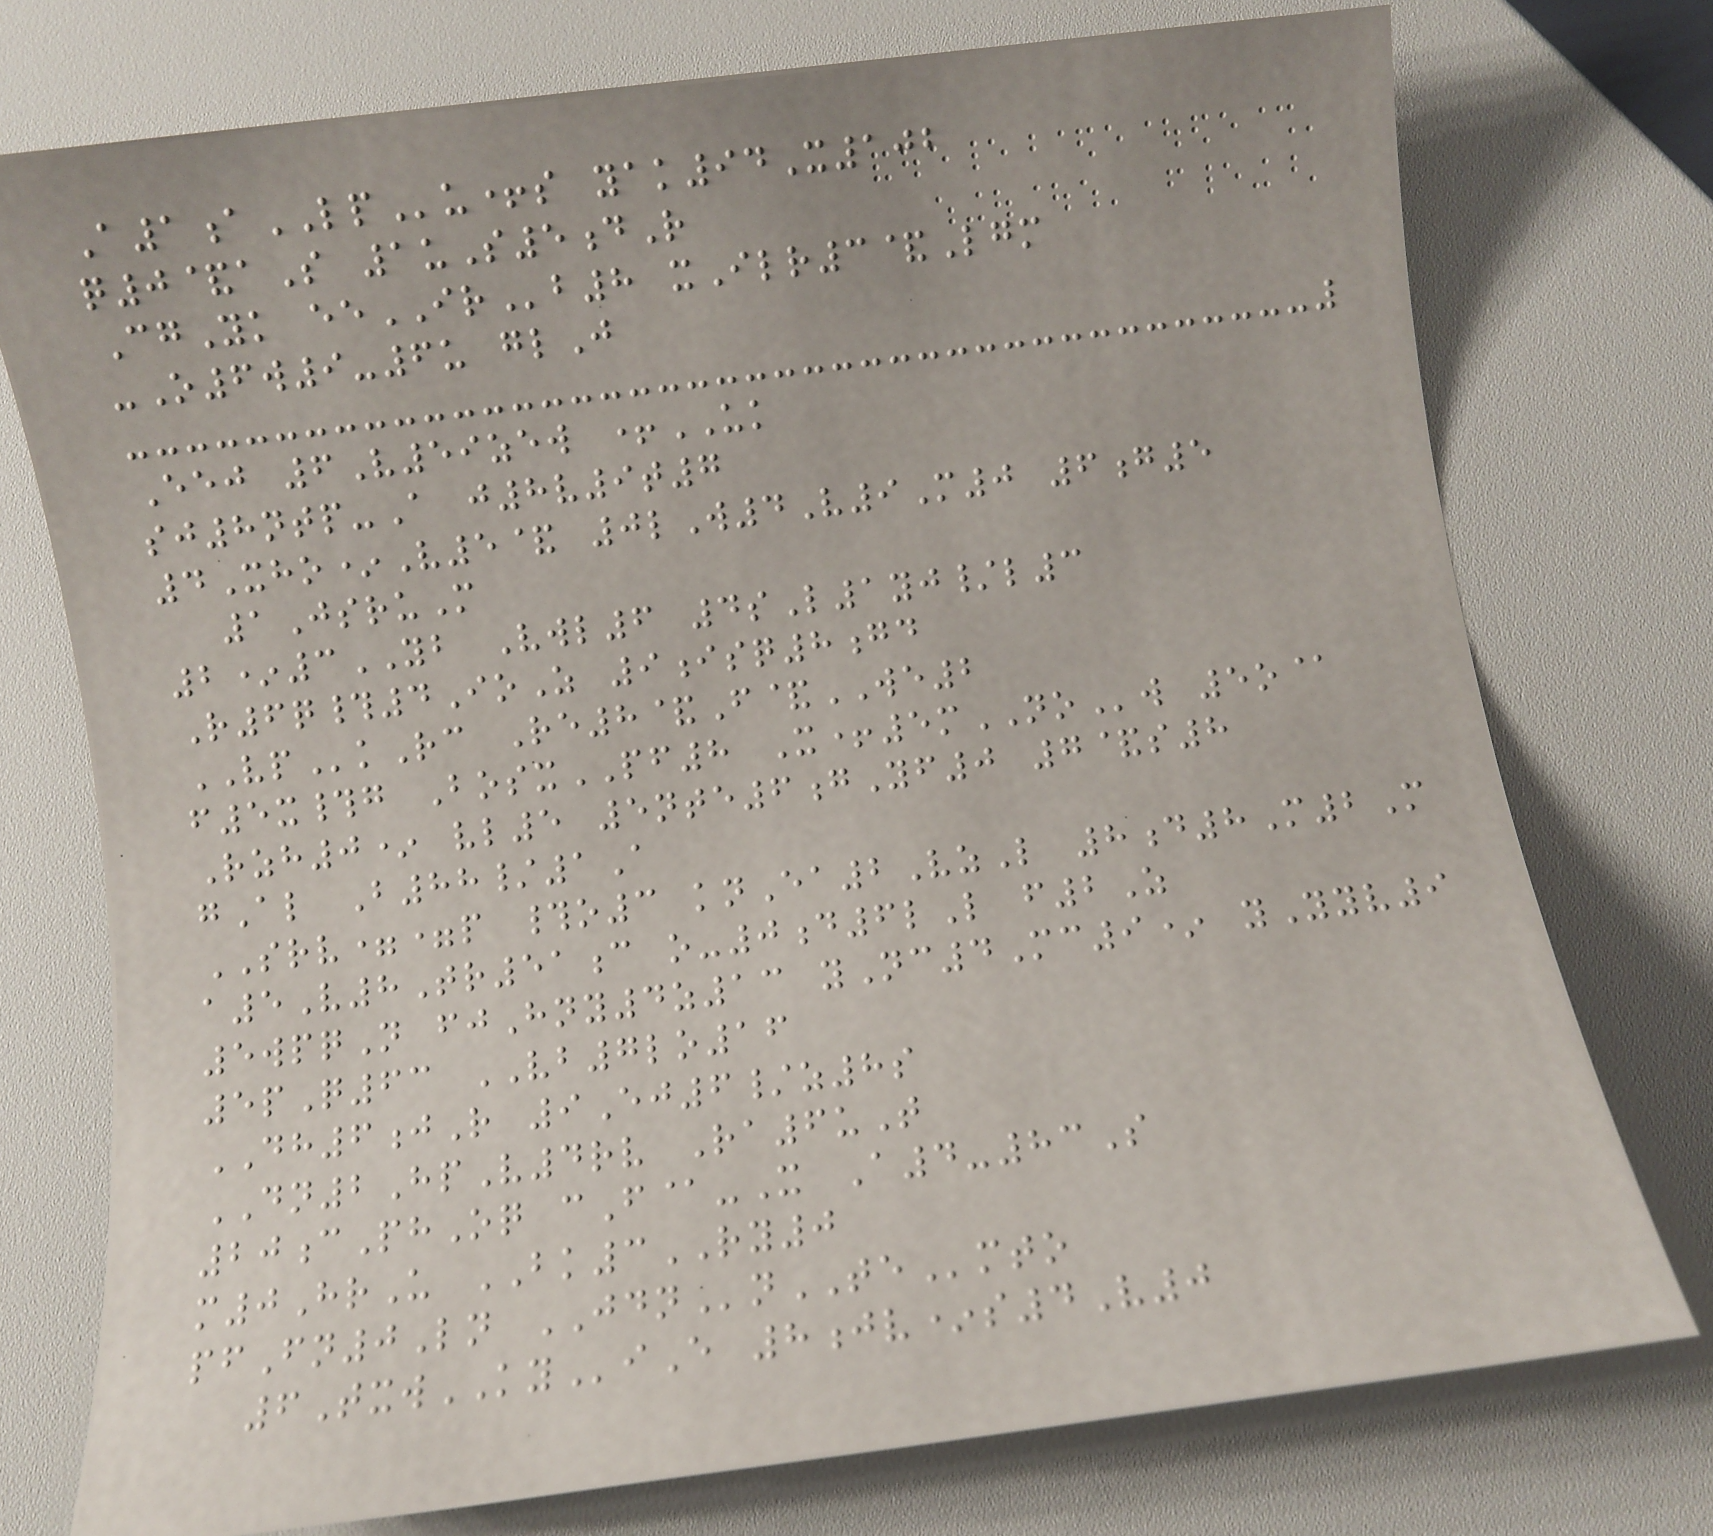A1aLPu+s yak94X102
q0&aS 1uS5dR
CgYk eeIRb8 xIlr3&Lgm
-O6w9-6u glJ
Eej 6V59zew +UK
sj8ntp-A j8v9t7
4Xho*V5& 0lW4V9M0 6g5
1JsruM
2*3YB Vwl6 4sL1yj/l3
R6q#4IoZ 9isq8gd
VPkRc Re8&F&WE2
f5x#g BosxPF8 X+5mNOw 5o@
Rzh0* vl5 5nte6gYf0 7&s8
gAl B88/1A
SRV==p #o3 knEa2VzL 8d8M2M
a5V8Tr51c o-0d6lL f2Z
5wpqN fjHny4z13 yNc4Mc9* yYyv9
5pQ63 VB7lo16
DH6jR 9Ej6/z8s
DN2HpV4rv Ra6uT
20cPhOq cF@-X A4-83S
m0HrU BK3RY0
pfFn0Ln JDNnTEmto
6TxwKYiE 8jv*s4V0
